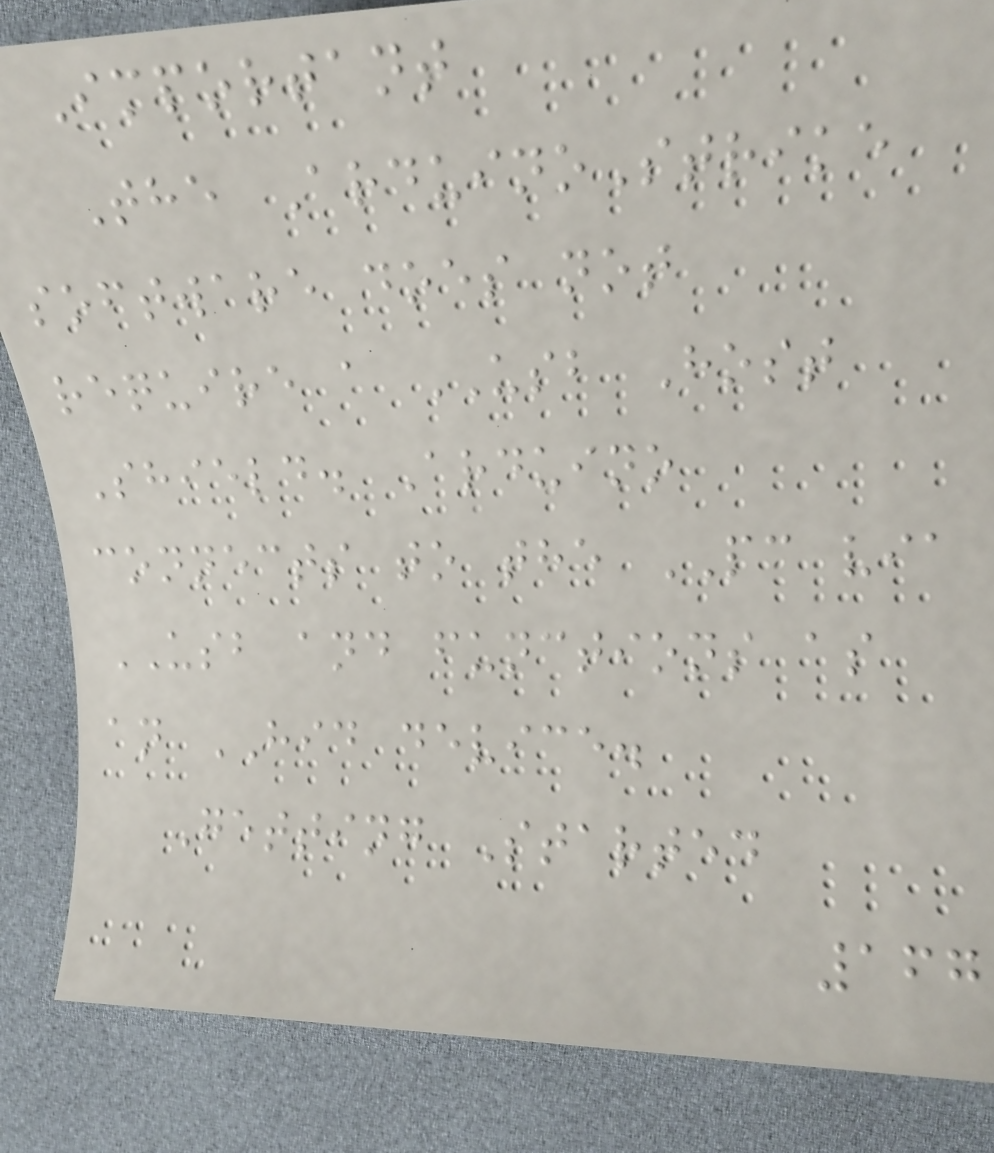Important
The ArduinoStrike
software does not
require a USB Host
Shield. Arduino
connects to the PC via
USB and functions as
an HID device.
Getting Started
167
